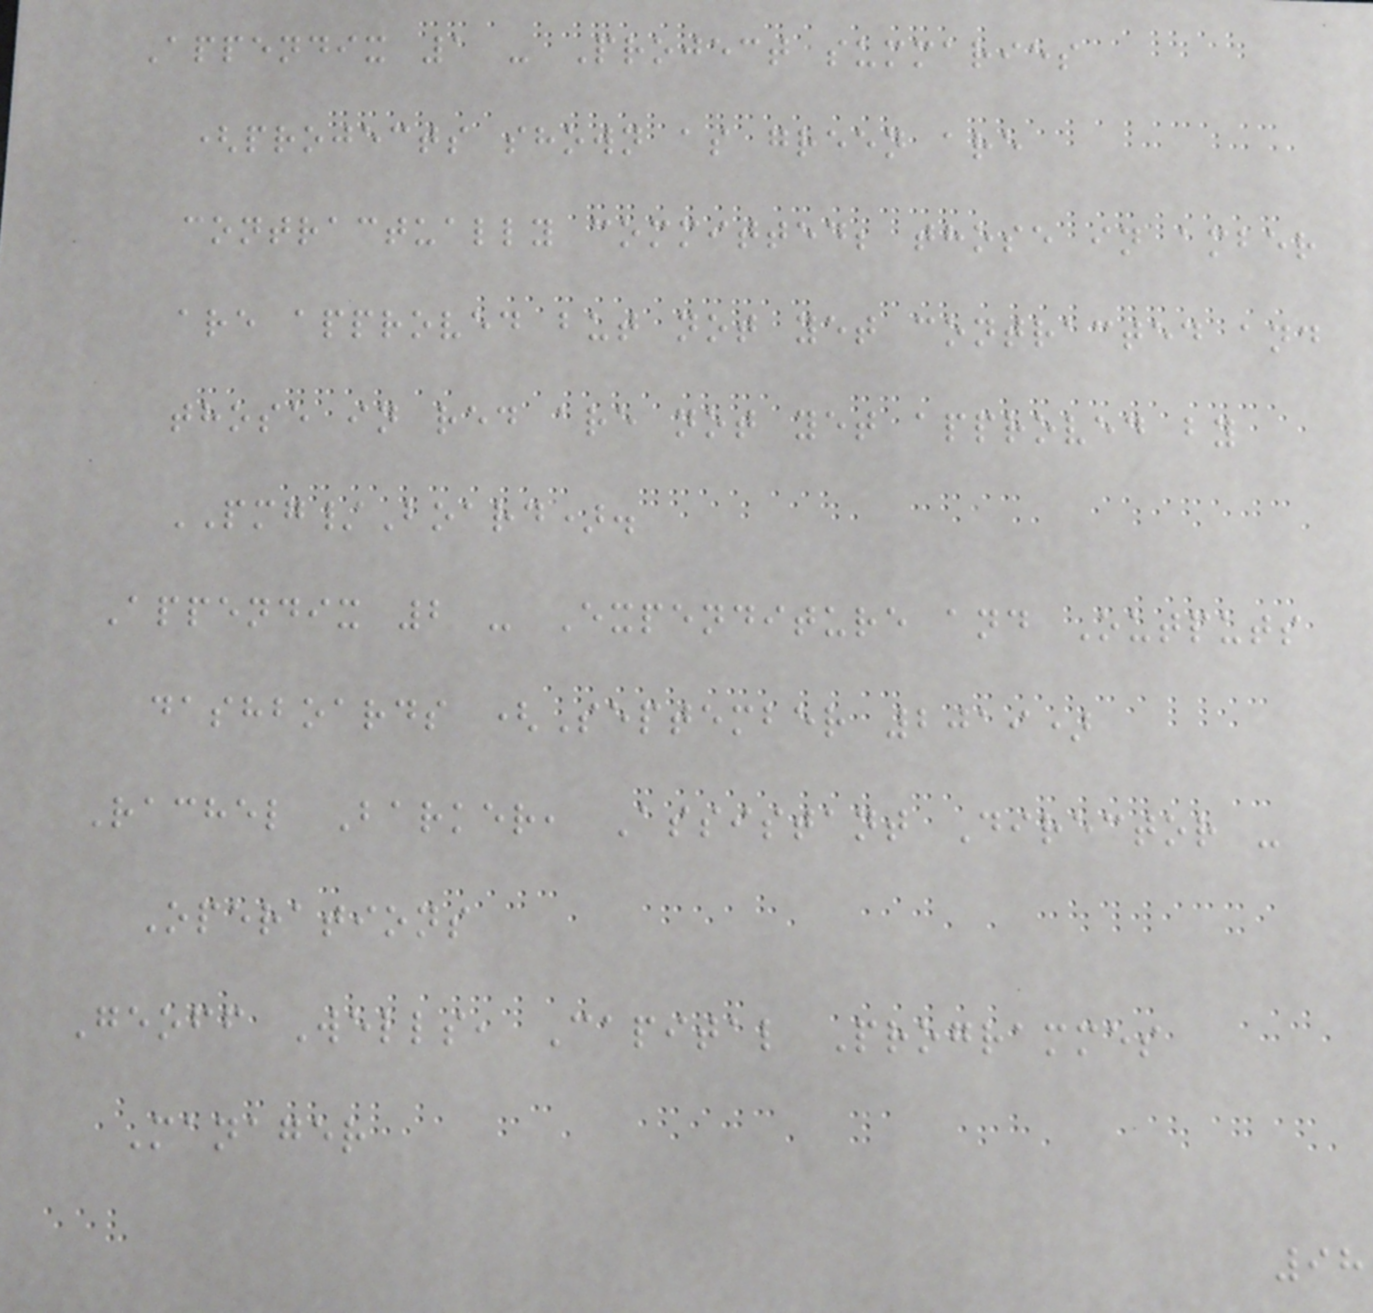Appendix 1 - Project summaries
(projects shown as green are
contractually committed; those in amber
are approved but not yet contracted and
those in red are not yet approved by
PMG/Board).
Appendix 2 - Expenditure and Outputs
dashboards (September 2019)
Rachel Barker, Assistant Director -
Operations
Geoff Wells, Capital Programmes
Manager
98
